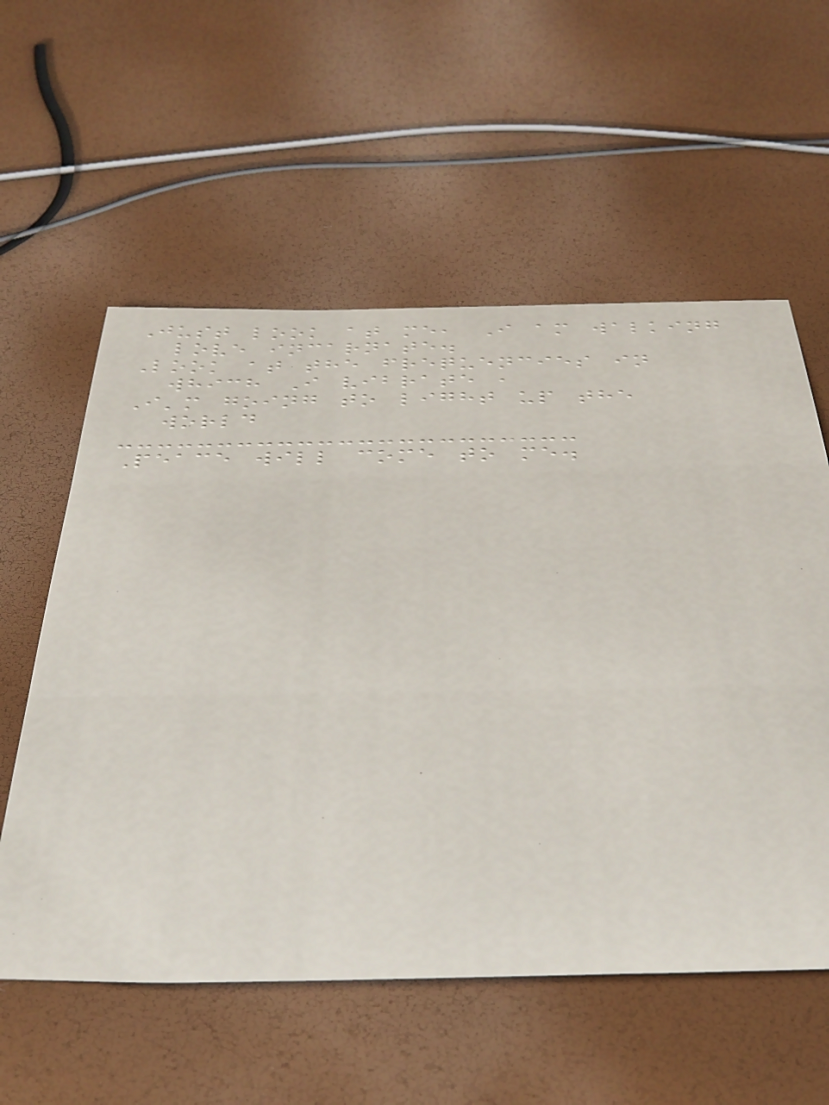Just look at me, I am walking
love incarnate.
Look at the frequencies in
which I vibrate ,
I'm going to light up the
world
Peace will come to me.
